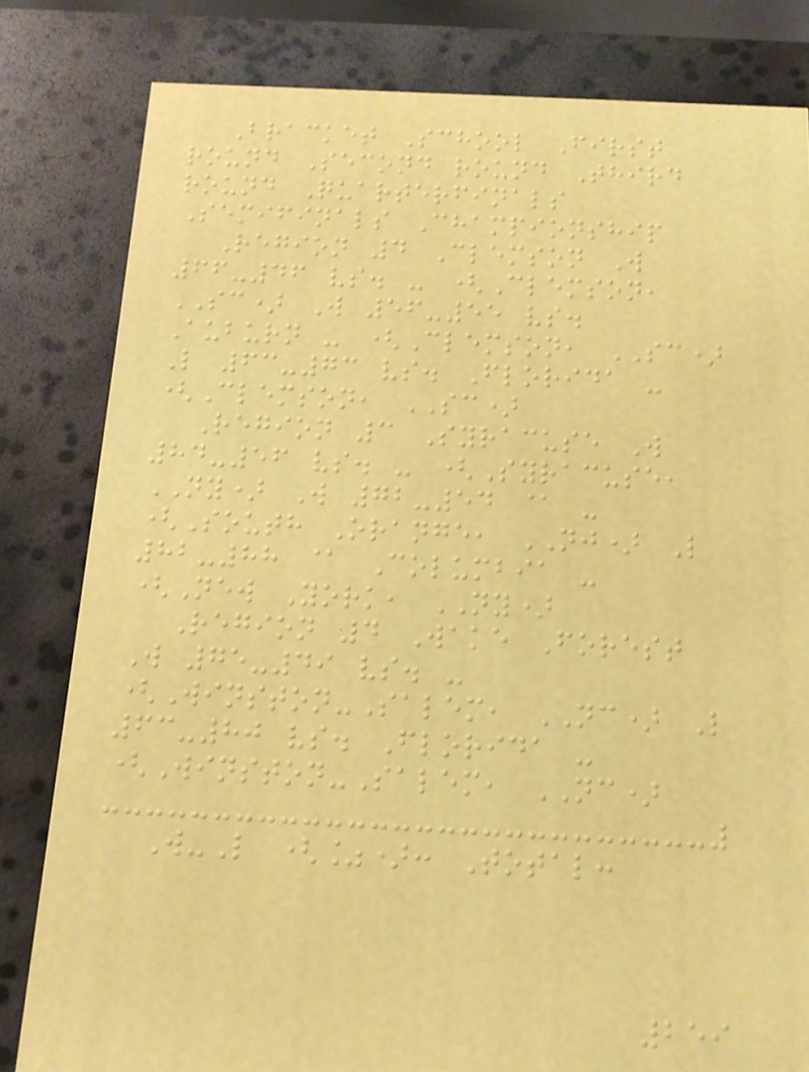Bracket School First
round Second round Third
round Quarterfinals
Semifinals Championship
Region 4 Clemson W
66-46 vs. - (Clemson,
SC) W 56-55 vs.
Auburn - (Clemson, SC)
L 63-73 vs. Florida -
(Clemson, SC)
Region 3 Syracuse W
84-56 vs. - (Syracuse,
NY) W 72-54 @ -
(South Orange, NJ) L
82-88 @ Columbia -
(New York, NY)
Region 4 Wake Forest
W 75-49 vs. -
(Winston-Salem, NC) L
63-80 vs. Florida -
(Winston-Salem, NC)
W-L (%): Total:
259
